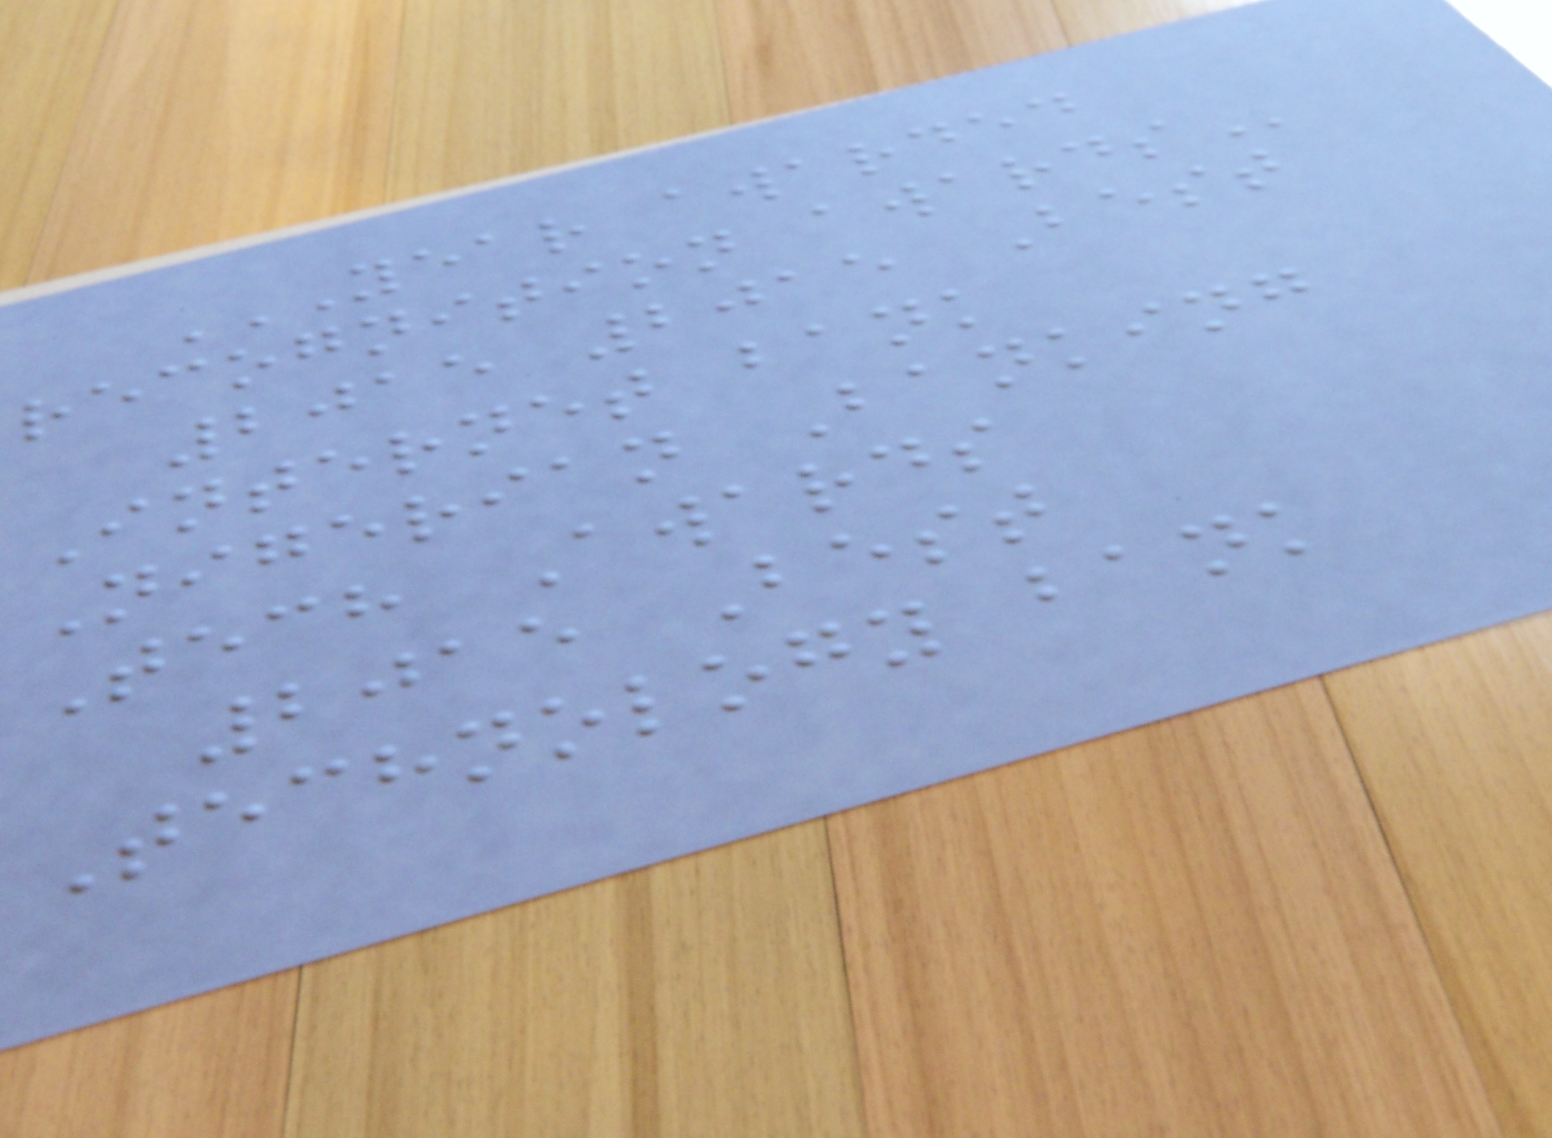YEAR AWARDED
RECOGNITION AWARDS
2015 2015 Best
Internet bank
Nigerian Banking
Tech Awards
2015 Best
Technology bank
